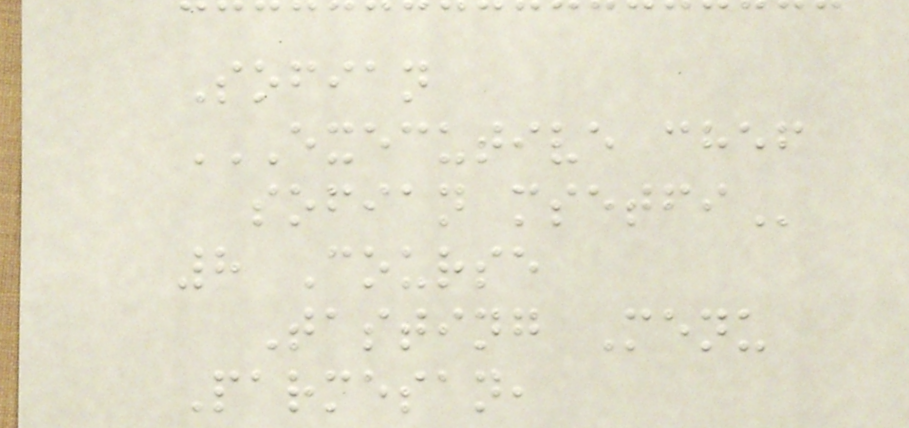Sofian
EXECUTIVE CHEF
SOFIAN MSETFI
8 Course
Tasting Menu
Parmesan,
